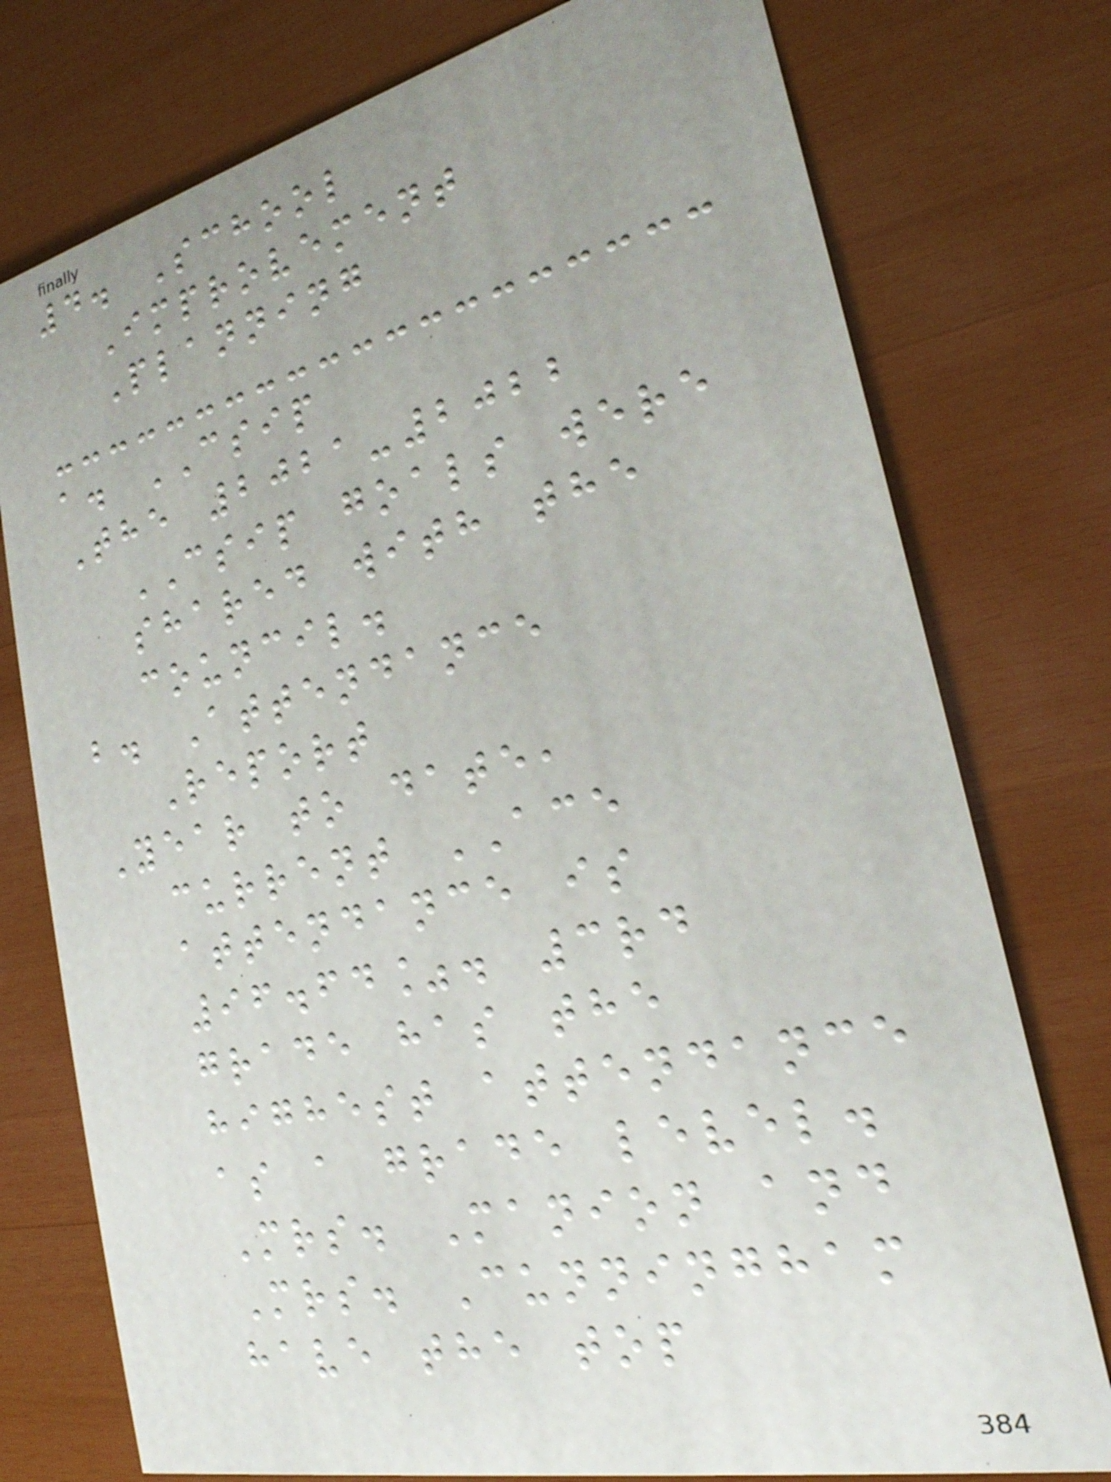4. School
Improvement
Planning
a. CSIP
The 2021-2022
CSIP goals were
shared with the
council.
b. Attendance
Report
Year to date,
current ACE
attendance is
96.64%. 3rd
grade has the
highest attendance
as a grade level.
Mrs. Manion and
Mrs. Cunningham
have the top
